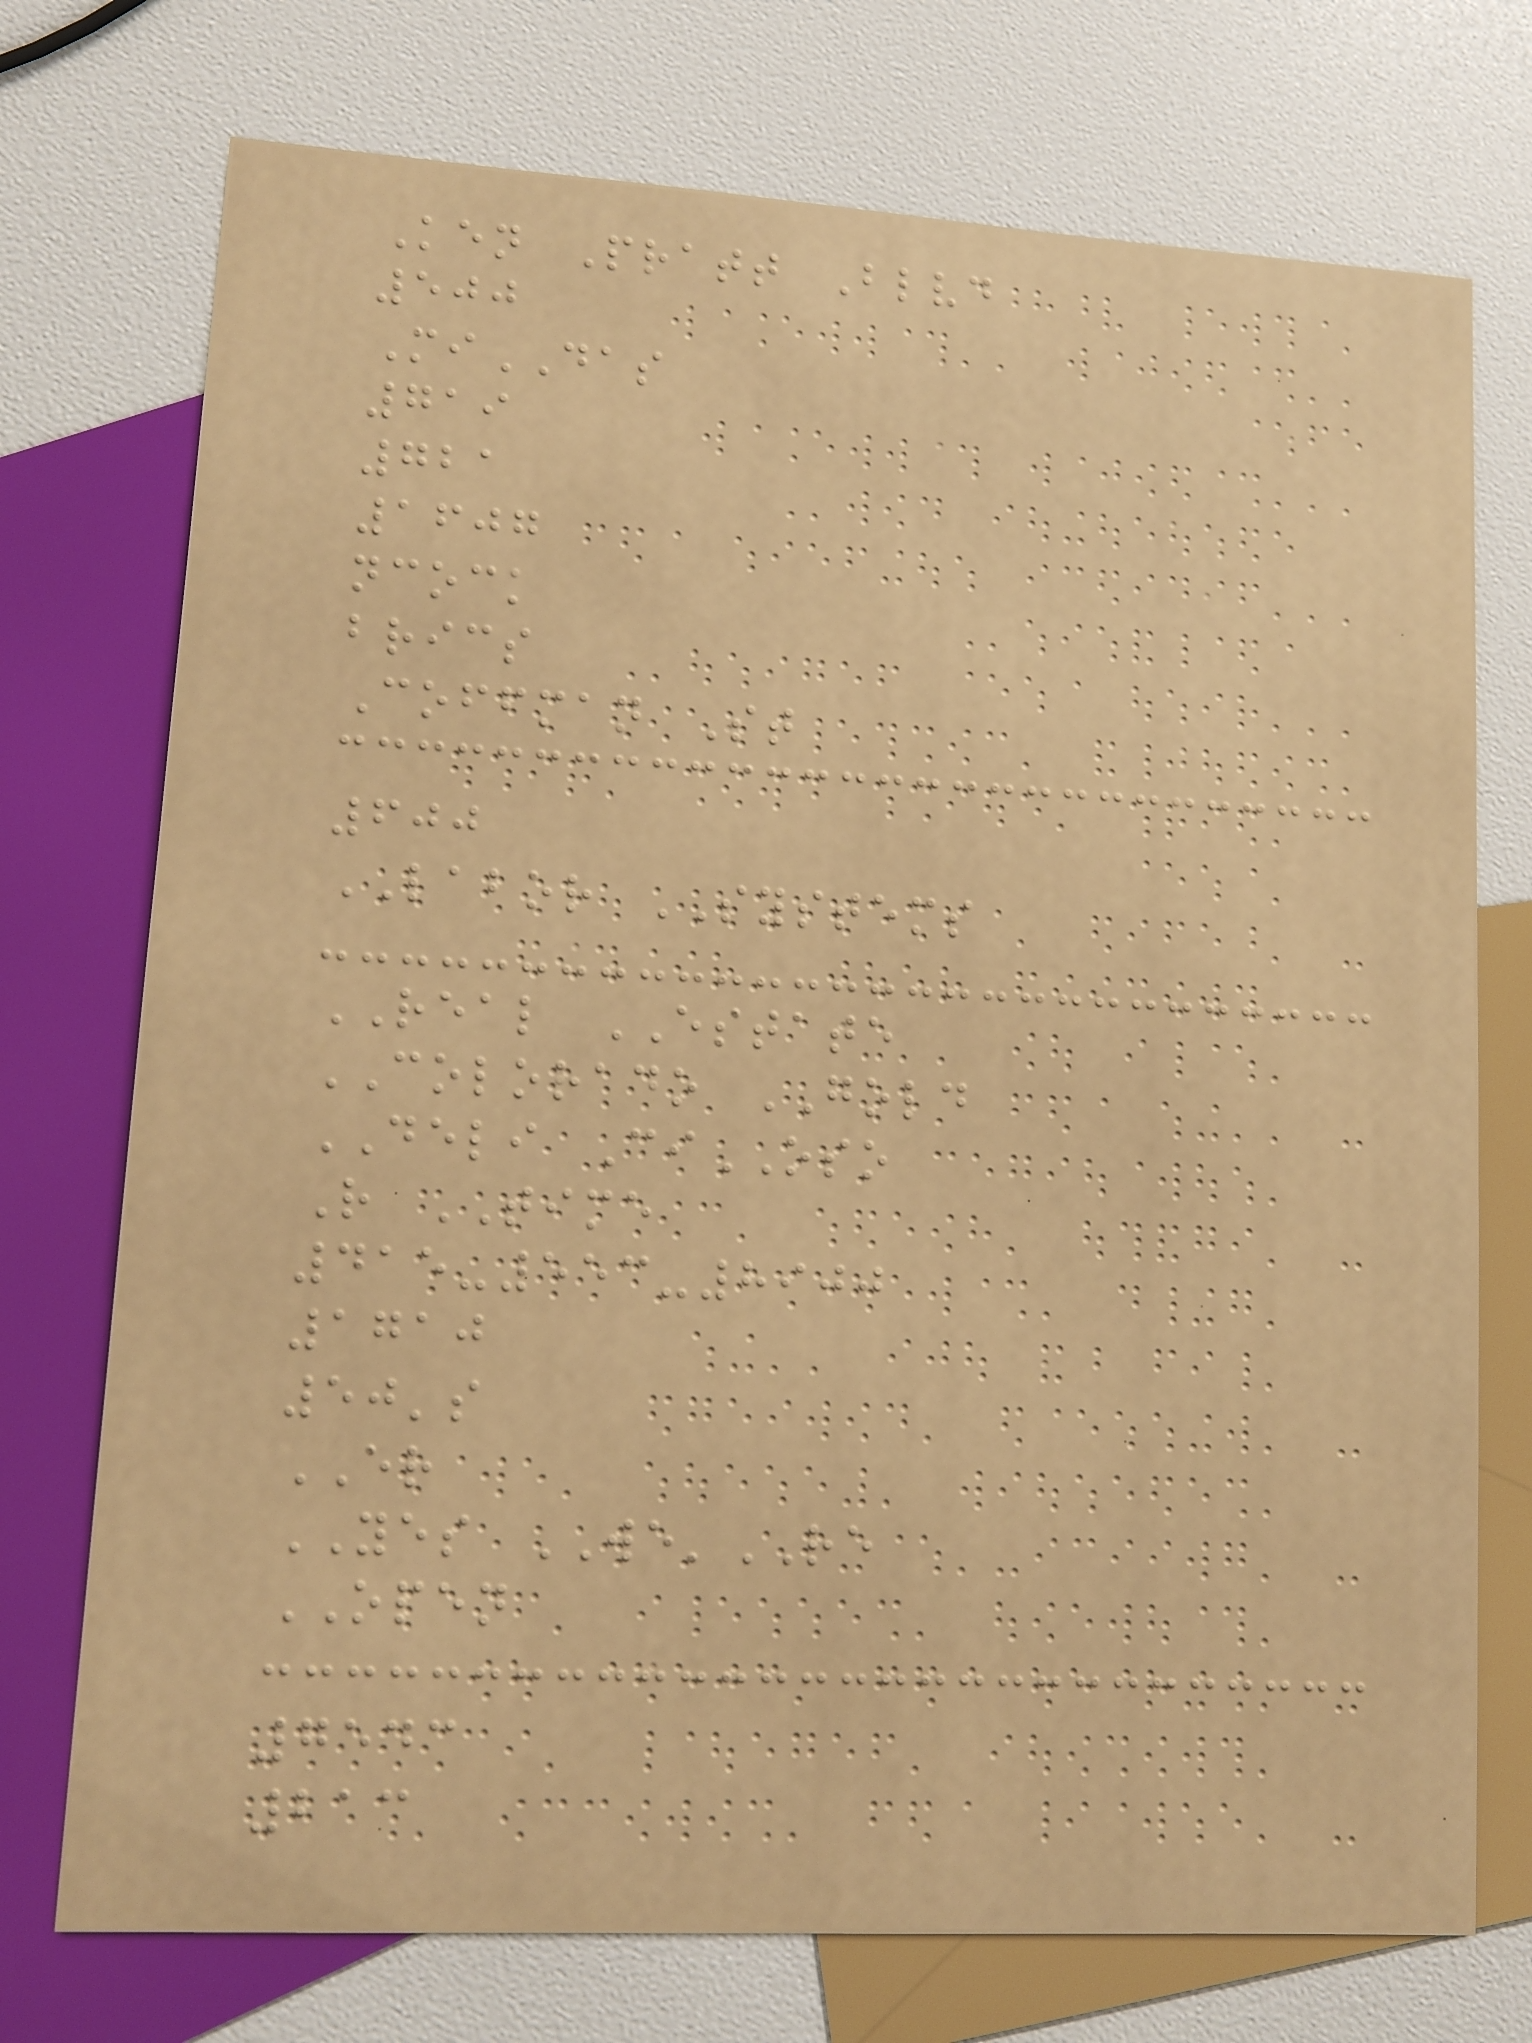Ken Pratt Blvd
500
MiDAS
719
721
1607
ncock
brics
Coffman St
600
LABOR SYSTEMS
REAL ESTATE
COLORADO GOLD
DELI CiOSO
R TIME
415-553-8900
1710
50's
ER
YES WE'RE
OPEN
7543
213
